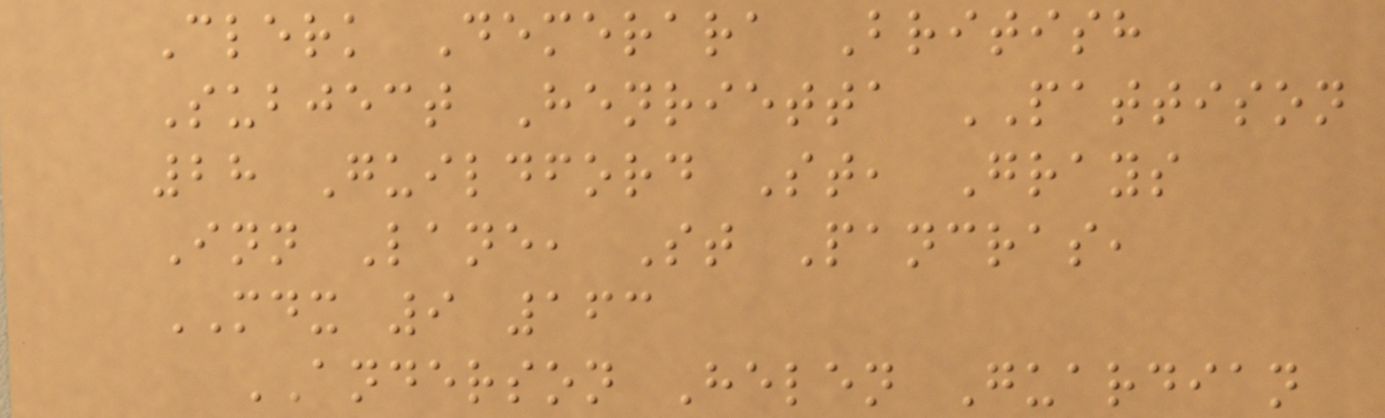Clerk Demerara British
Subject Henrietta PATTISON
28 Guildford St, Grays
Inn Lane, St Pancras,
MDX 9 163
ANDERSON Helen Guardian
